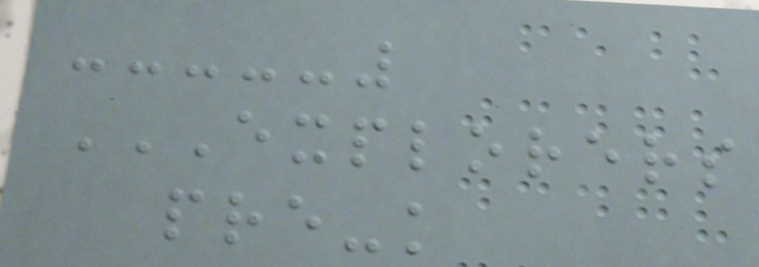EXPLORERS
PRE-K
